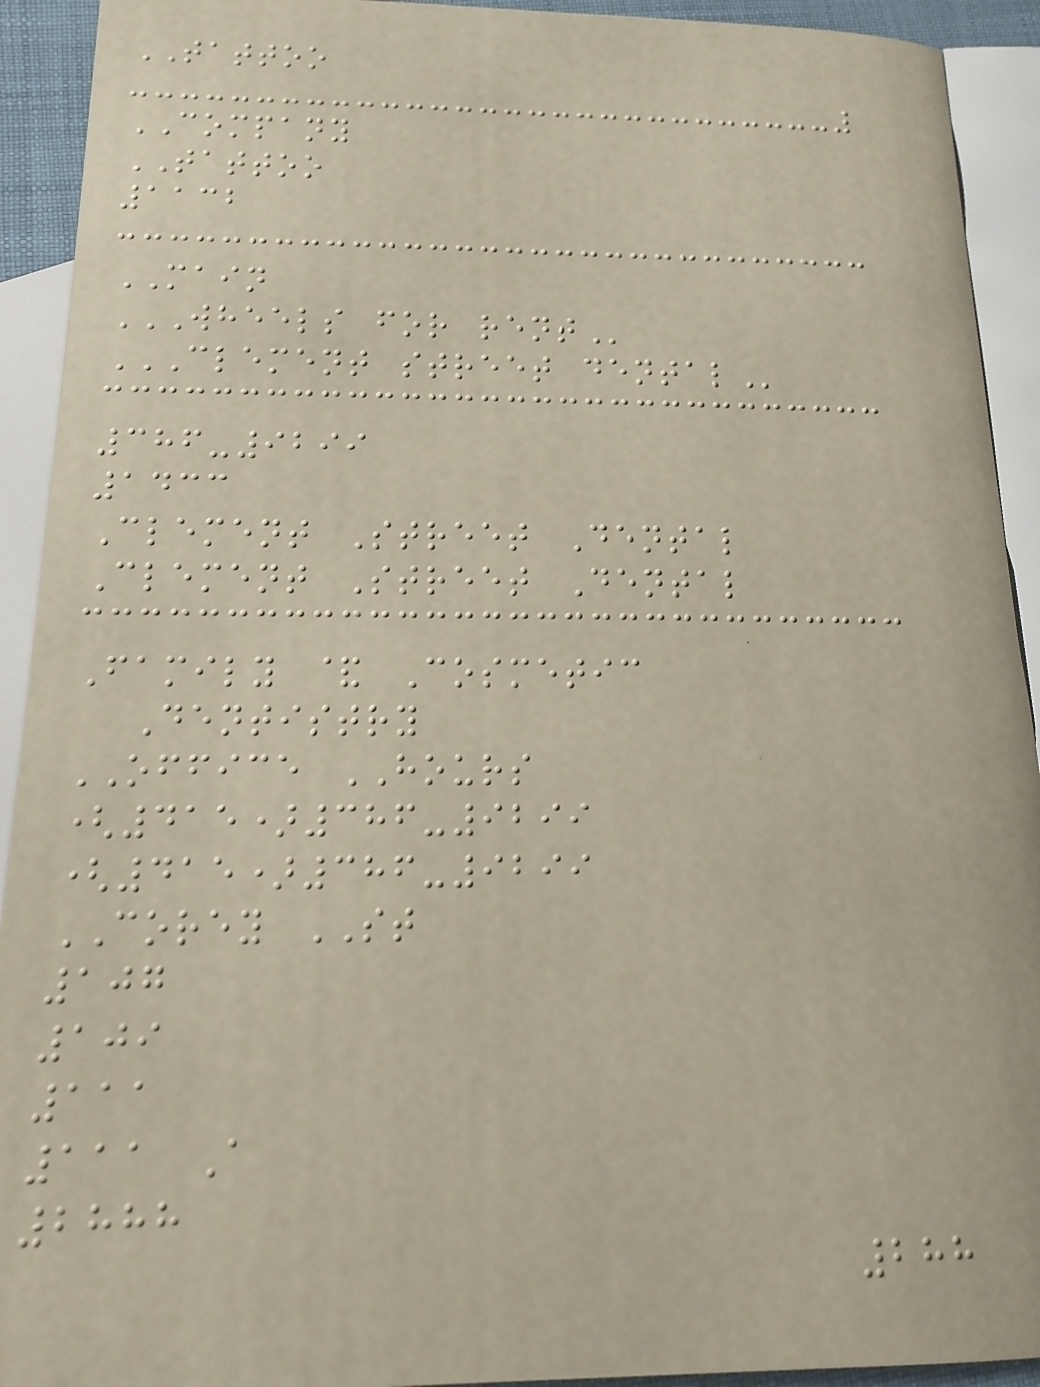TATTOO
COMPANY
TATTOO
1132
MAIN
WHEELS FOR RENT
CLEMENT STREET DENTAL
386-9299
1433
Clement Street Dental
Clement Street Dental
Family & Cosmetic
Dentistry
OFFICE HOURS
(415)386-9299
(415)386-9299
COREY ST
107
109
111
111 A
2888
288
